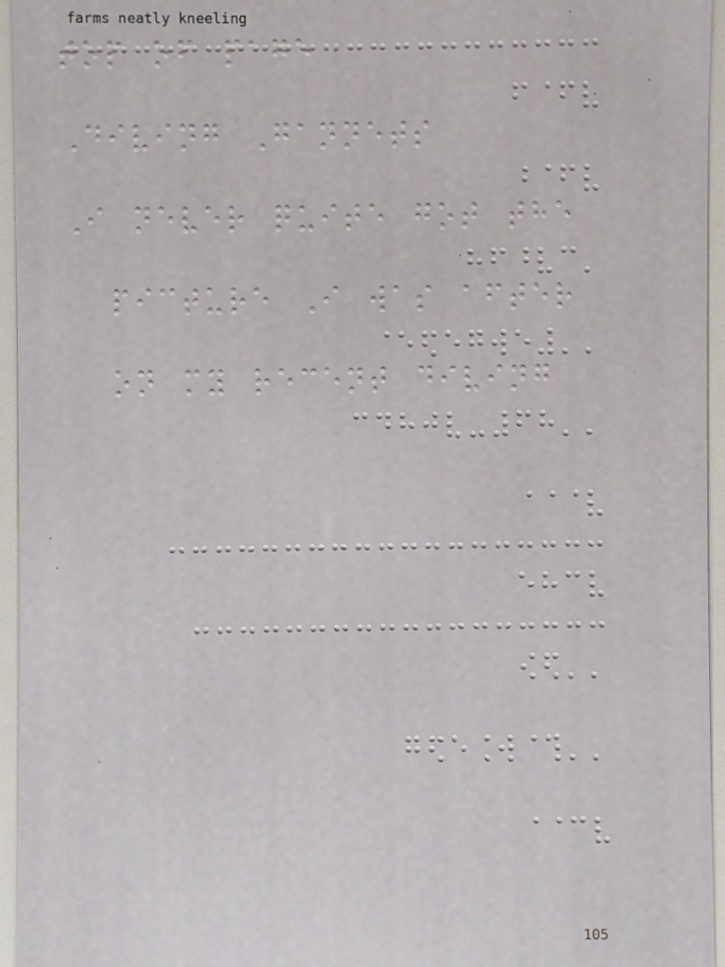top of page
Diving Gannets
I never quite got the
picture I was after
on my recent diving
